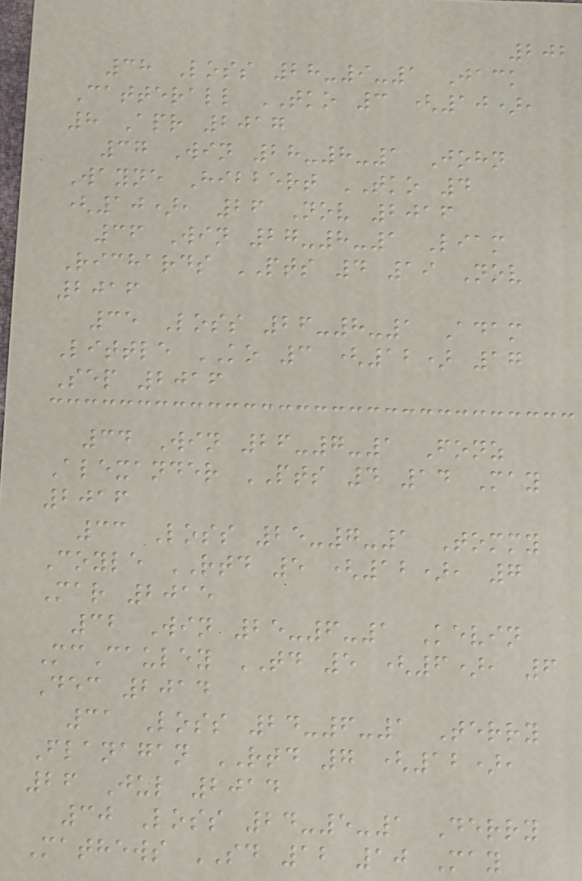202
38 Loss 28-9-1 Jack
Catterall TKO 3 (10),
8 Apr 2017
37 Win 28-8-1 John
Wayne Hibbert TKO 4
(10), 26 Nov 2016
36 Win 27-8-1 Liam
Richards PTS 4 19 Nov
2016
35 Loss 26-8-1 Adam
Little KO 3 (12) 17
Sep 2016
34 Win 26-7-1 Fonz
Alexander PTS 4 14 May
2016
33 Loss 25-7-1 Tommy
Coyle RTD 5 (12), 7
Mar 2015
32 Win 25-6-1 Kevin
McCauley TD 5 (6), 6
Dec 2014
31 Loss 24-6-1 Terry
Flanagan RTD 7 (12),
26 Jul 2014
30 Loss 24-5-1 Derry
Mathews SD 12 10 May
